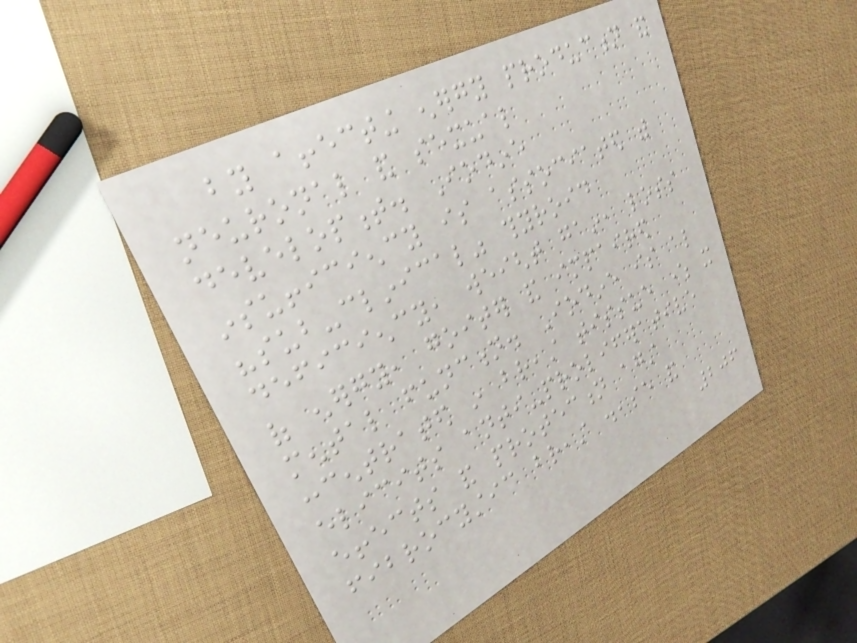by affecting energy production and
neuronal and sexual
development. Iodine
insufficiency is associated with
"sub-clinical" thyroid
deficiency, weight gain, loss
of energy, goiter and impaired
mental function. Iodine is also
concentrated in breast tissue where it
elicits anti-proliferative
effects and protection against
fibrocystic breast disease and
206
